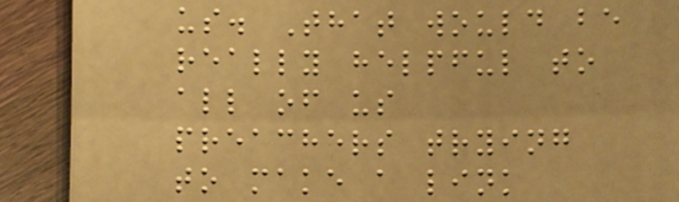us. That would be
really helpful to
all of us
preachers trying
to make a link
